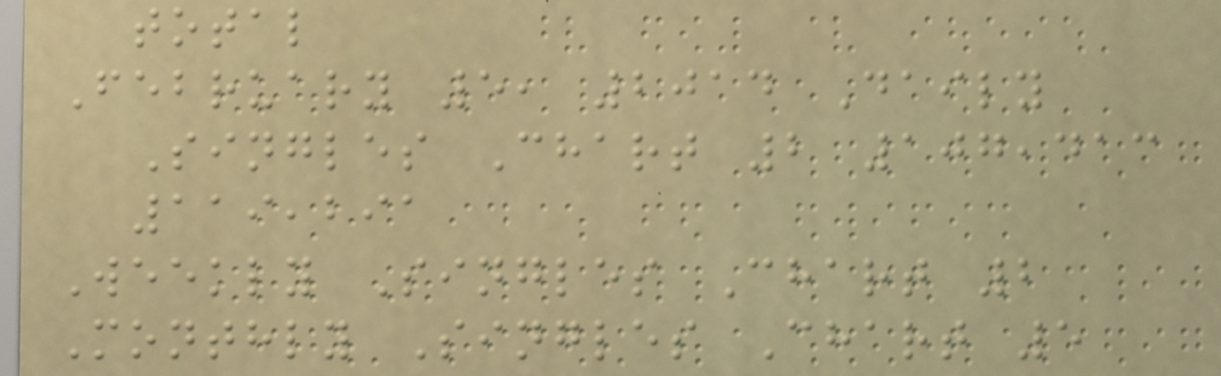total
February 5, 2014 Daily
Singles Chart 2 107,413
119,291
Weekly Singles Chart 2
Monthly Singles Chart 5
